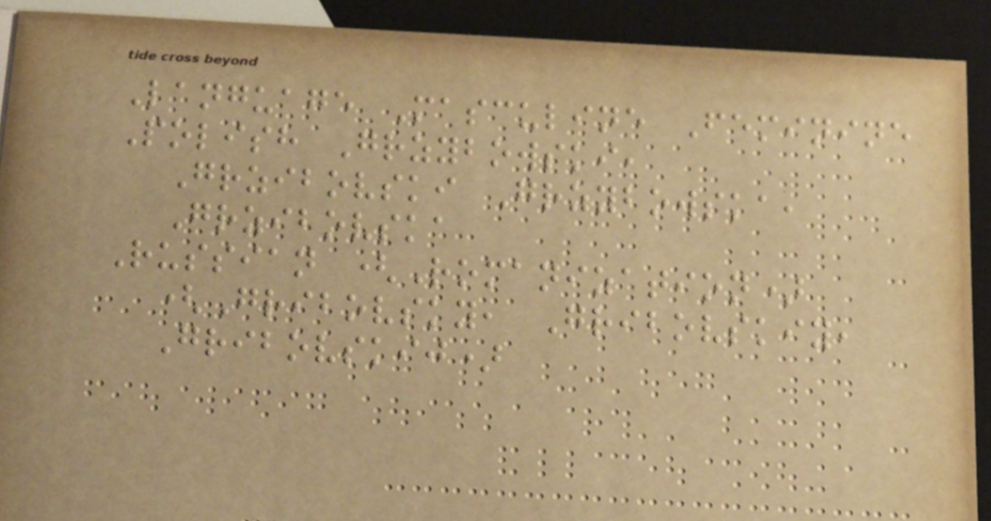Language Masculine Feminine
Polish Grzybowski,
Grzibovski Grzybowska,
Grzibovska
Russian (Romanization)
(Gribovsky, Gribovskiy,
Gribovskij)
